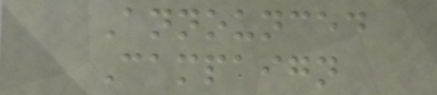Announced
Campaign
